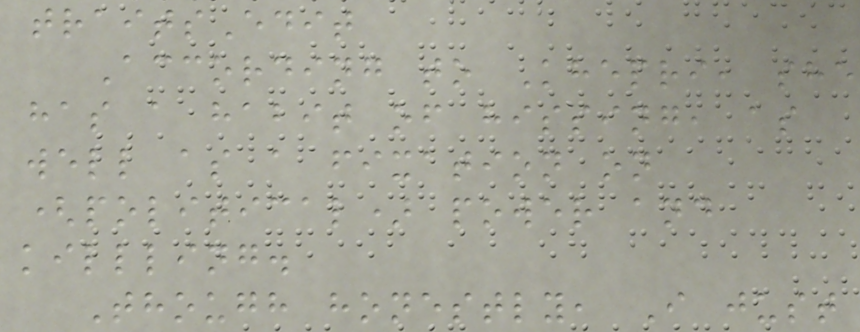traitsEdit
According to Khepri, she
has a habit of hissing, as
well as a fixation on
(political) power and
killling.
Though honestly, I just
